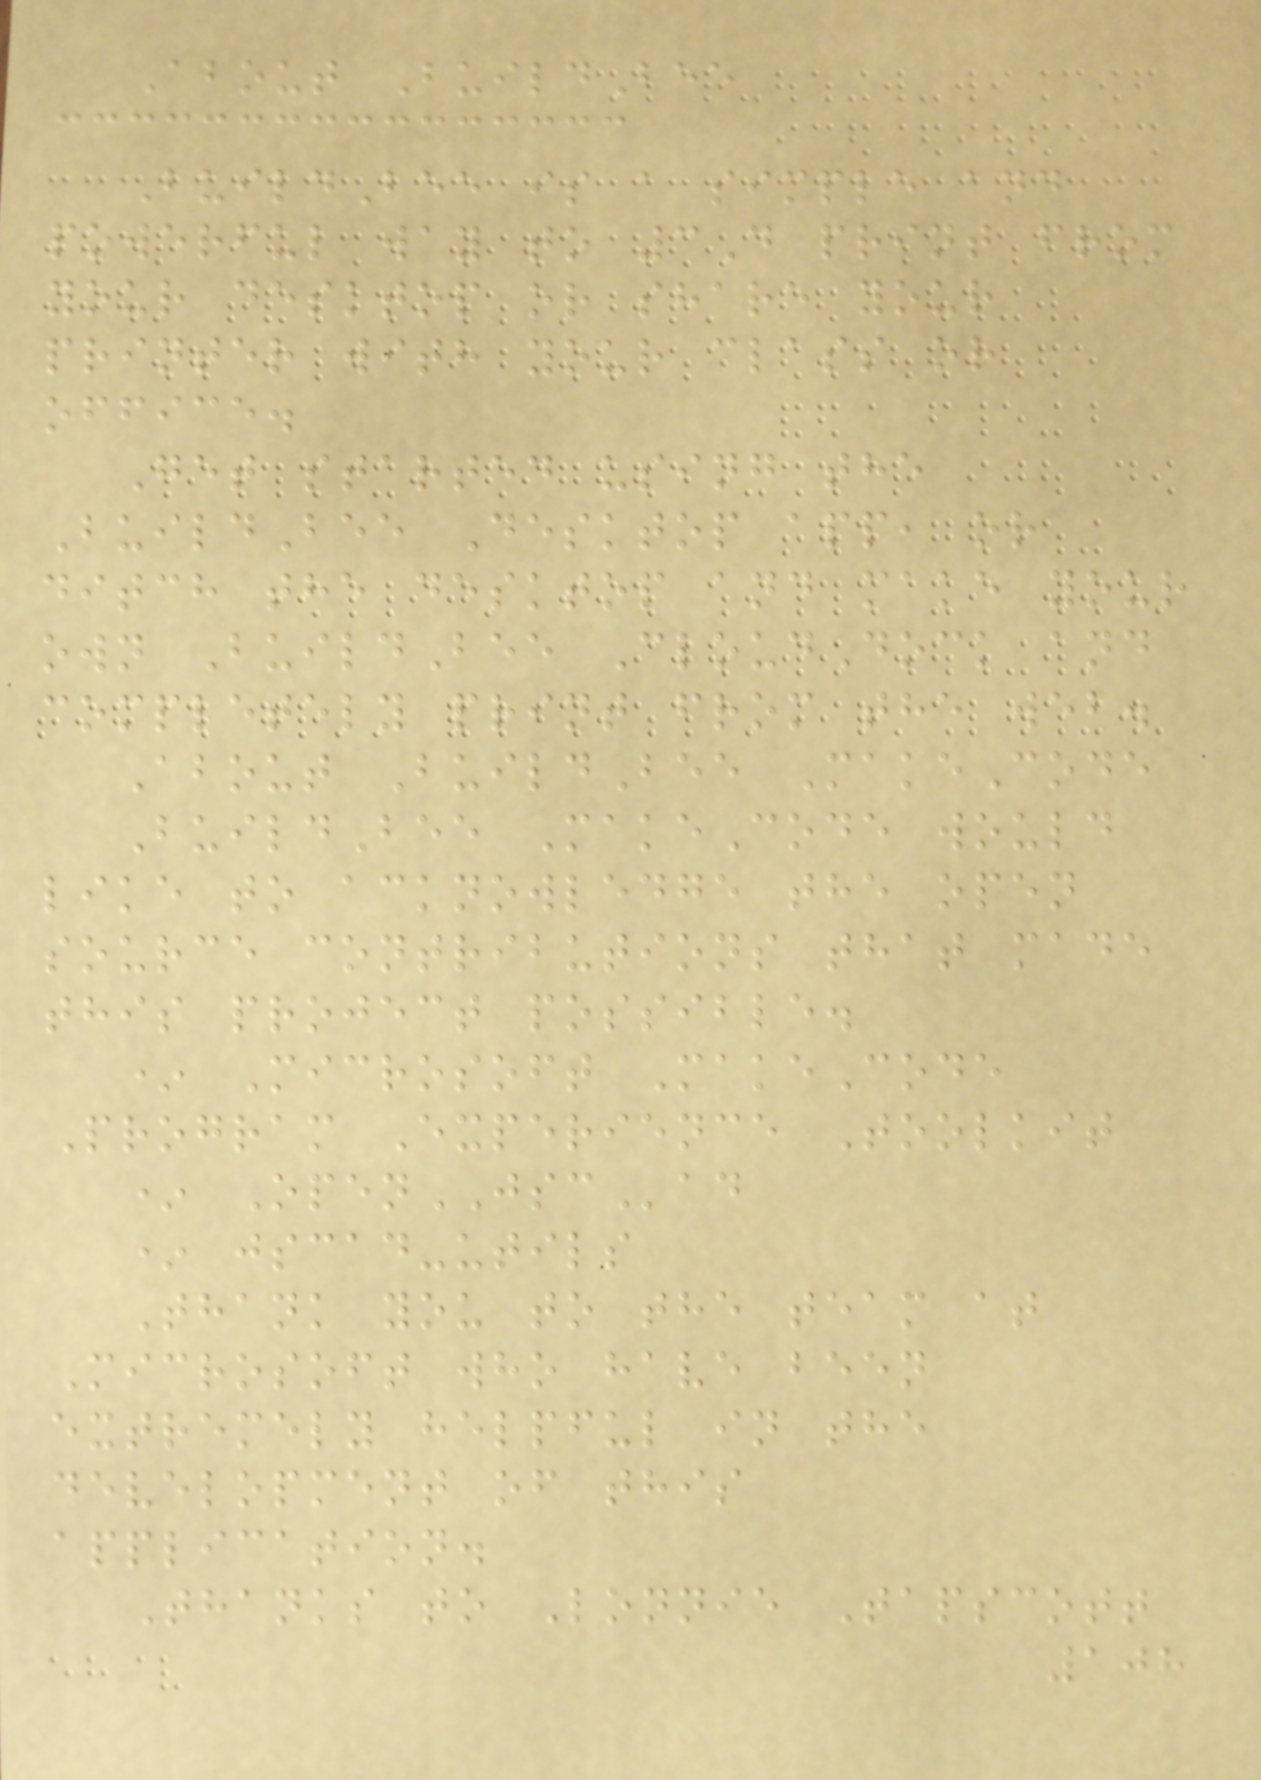About BuildBee
BuildBee is a simple and
powerful way to 3D print from
your desktop or share your
printer with your class or
office.
Get started using the
BuildBee Desktop app, or
ditch the desktop and make your
own BuildBee CloudDock and
completely print from the web.
About BuildBee MakeCode
BuildBee MakeCode would
like to acknowledge the open
source contributions that made
this project possible.
* Microsoft MakeCode
Program Experience Toolkit
* OpenJSCad
* jscad-utils
Thank you to the team at
Microsoft who have been
extremely helpful in the
development of this
application.
Thanks to Lonnie Tapscott
108
